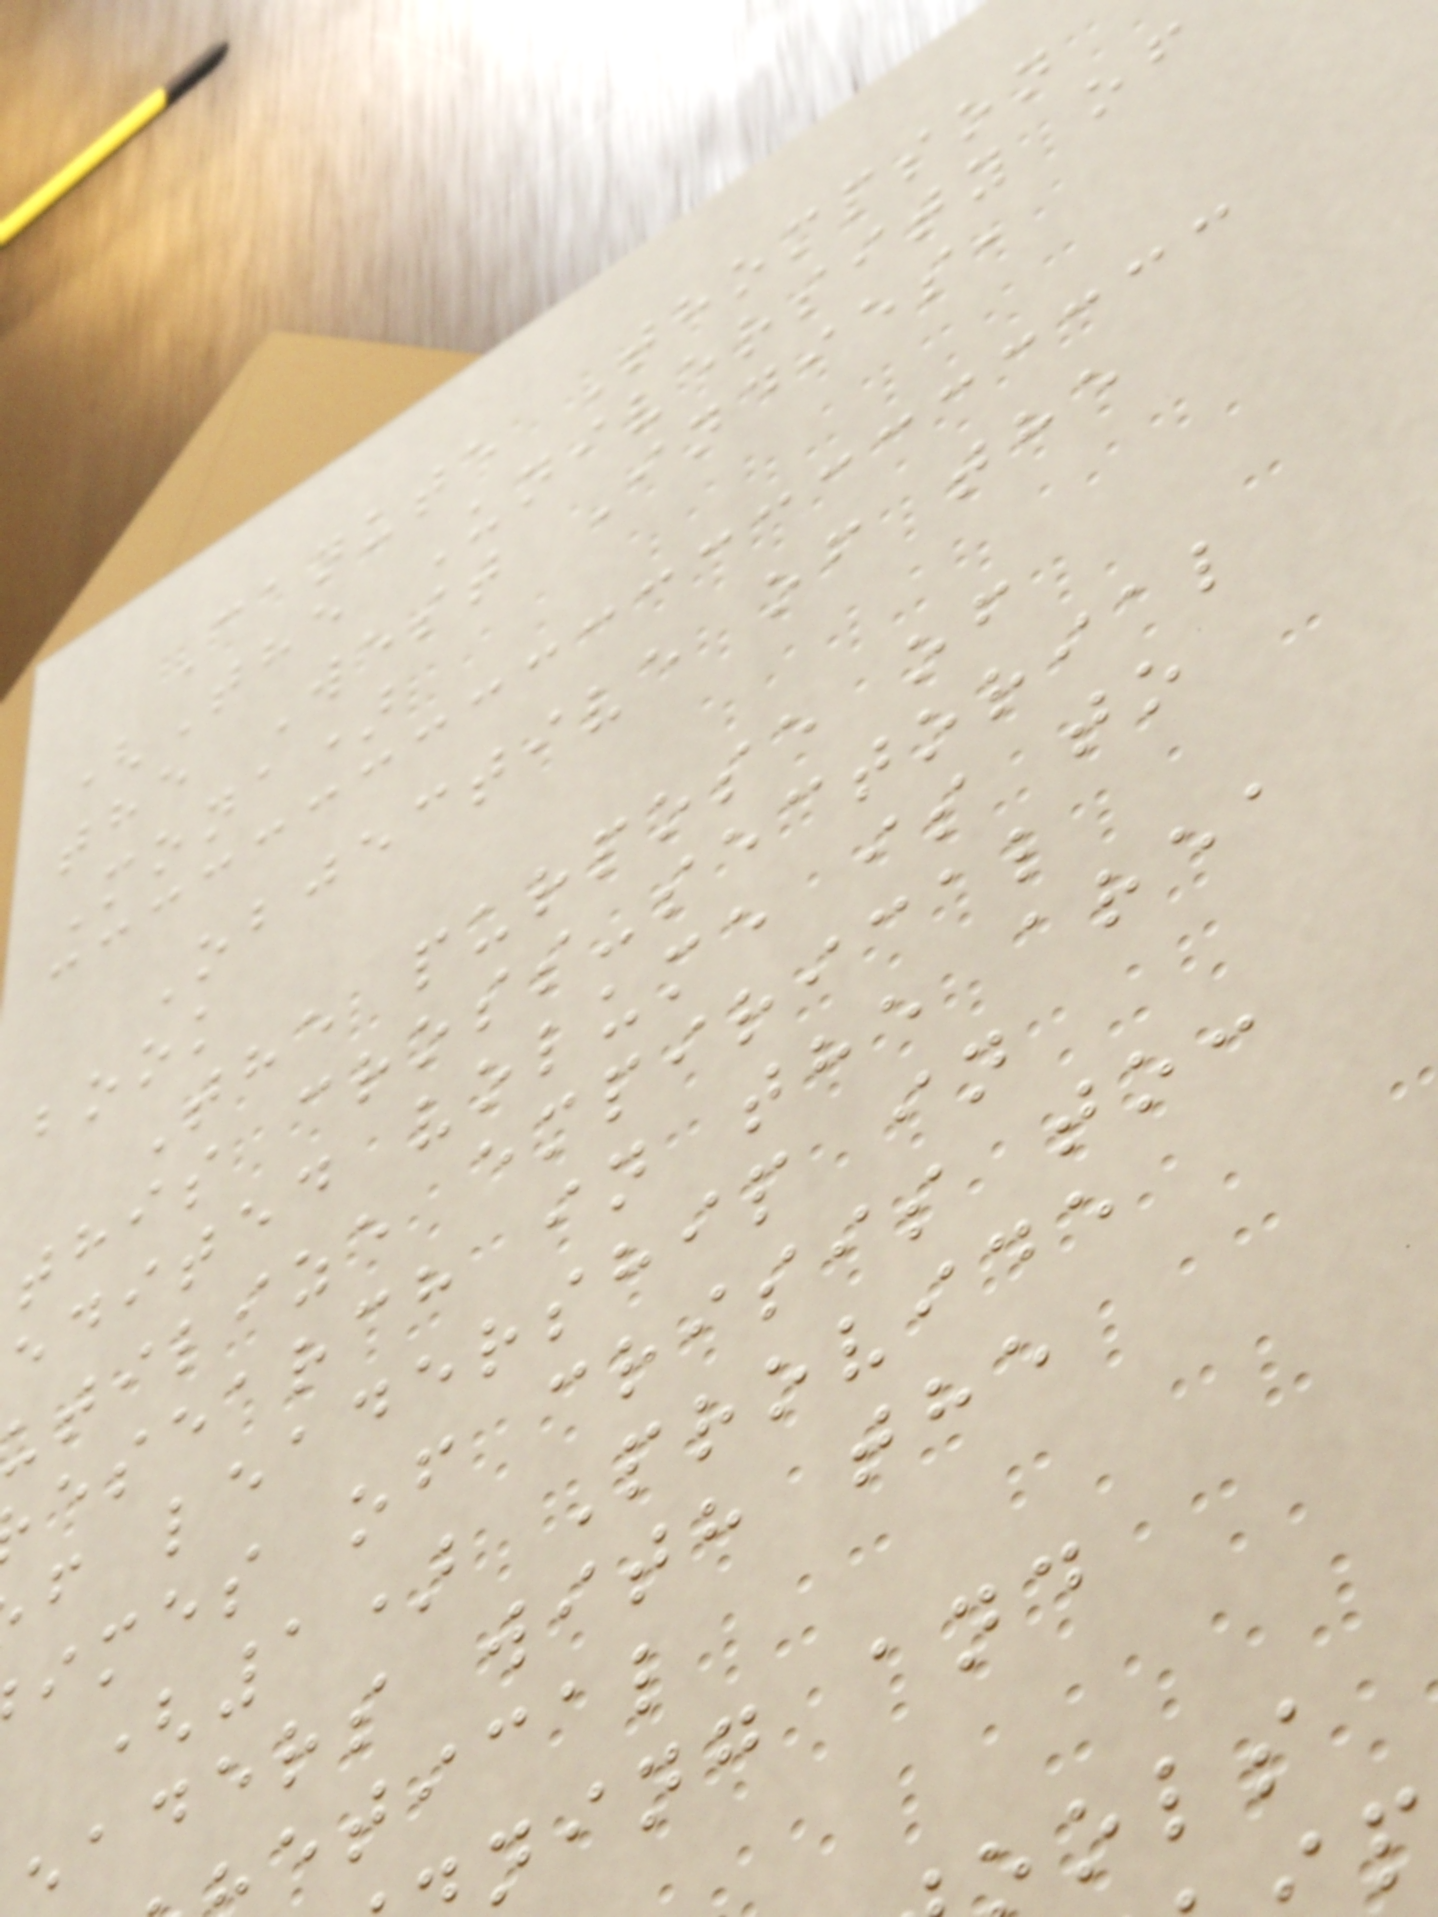Canute Thompson
(The University of
the West Indies,
Mona)
Objective of the
book
The purpose of
this cross-sectorial
edited volume is to
utilize empirical
esearch in the area
f leadership in
imes of crisis to:
(1) Provide
aders with the
etical
ning and
